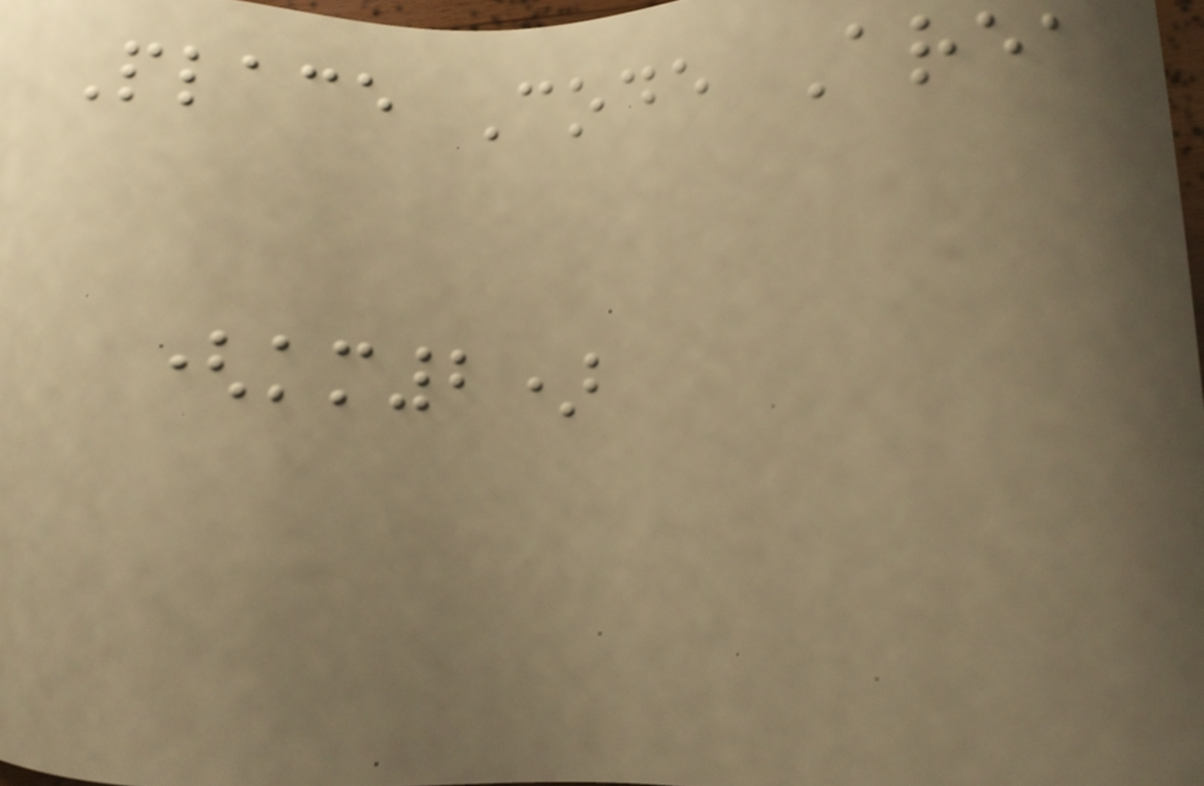Place Code Area
(km2)
